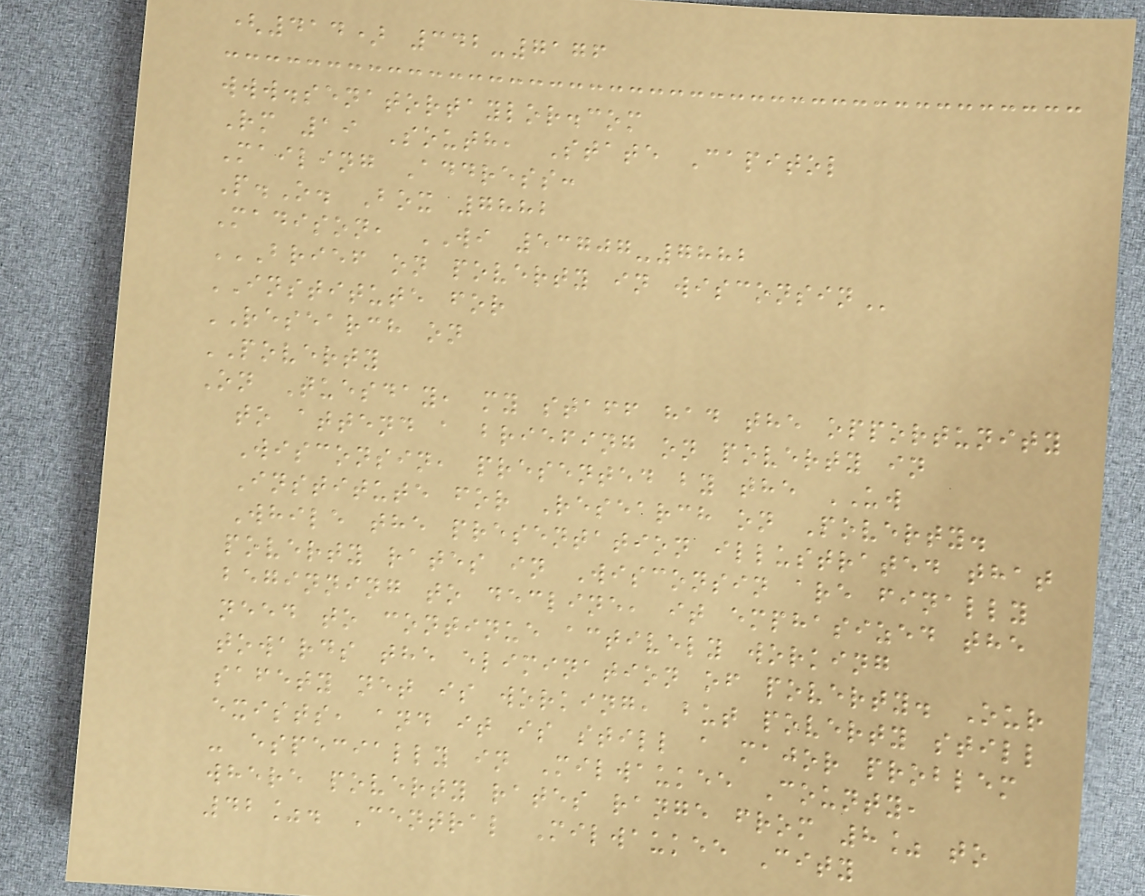(414) 342-7176
www.senatortaylor.com
Rm 19 South, State Capitol
Mailing Address:
P.O. Box 7882
Madison, WI 53707-7882
BRIEF ON POVERTY IN WISCONSIN
INSTITUTE for
RESEARCH on
POVERTY
On Tuesday, my staff had the opportunity
to attend a briefing on poverty in
Wisconsin, presented by the UW
Institute for Research on Poverty.
While the presentation illustrated that
poverty rates in Wisconsin are finally
beginning to decline, it emphasized the
need to continue actively working
towards the elimination of poverty. Our
safety net is working, but poverty still
exists, and it is still a major problem
- especially in Milwaukee County,
where poverty rates range from 8% to
42%. Central Milwaukee City
